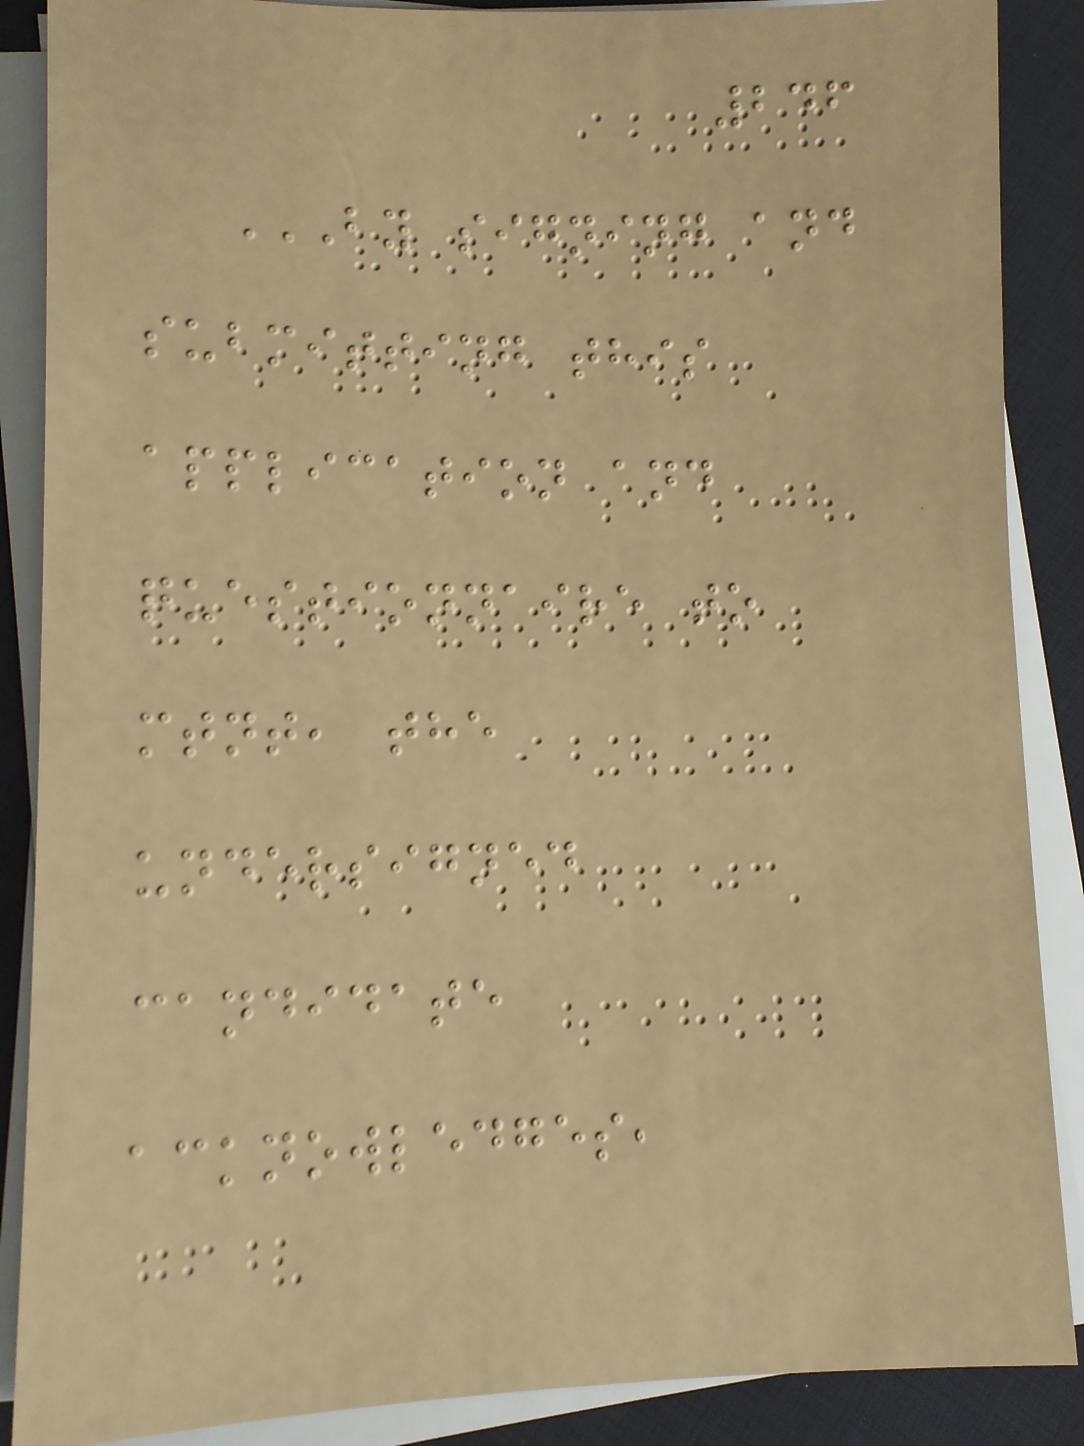246
BY SIGNING AND
SUBMITTING THIS
APPLICATION AND
QUESTIONNAIRE TO
MTNT, THE
UNDERSIGNED
CANDIDATE
ACKNOWLEDGES,
